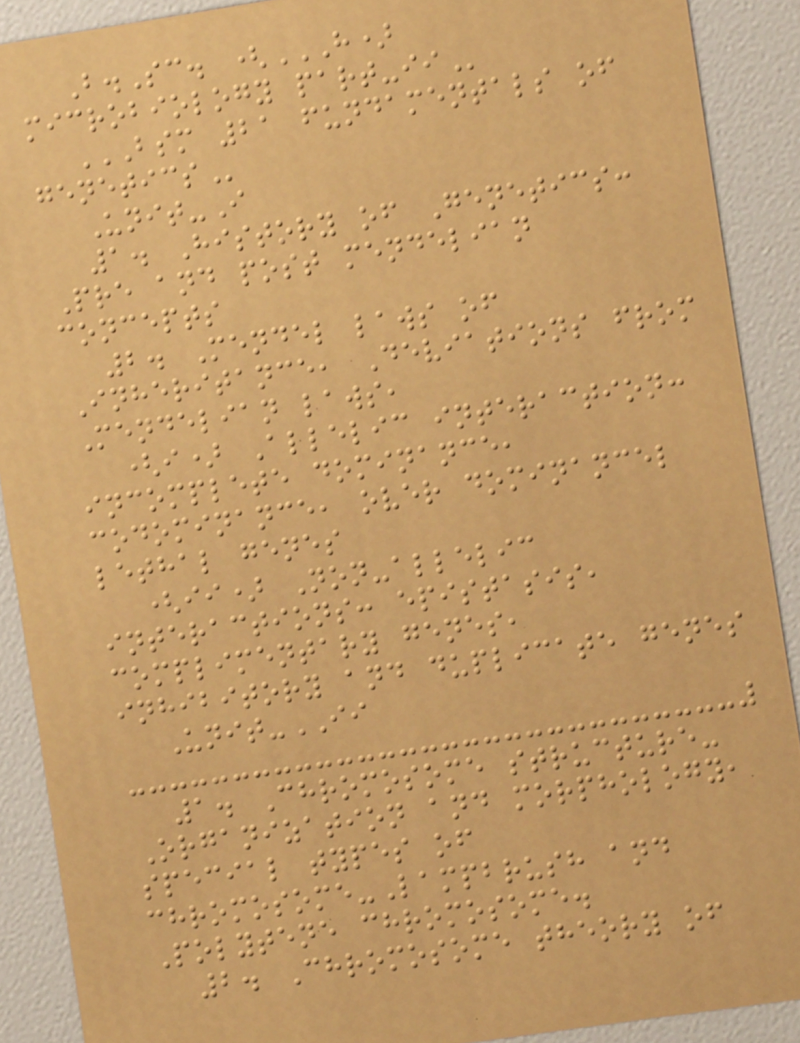B.Sc. (H)
MICROBIOLOGY PART-II
BSM 21 FUNDAMENTALS OF
GENETICS
Unit-I
1. History of Genetics:
Pre and post mendelian
concepts
2. Mendel laws of
Inheritance, Deviations from
Mendelian laws,
(i) Allelic interaction:
incomplete dominance,
codominance, over dominancel
lethal genes
(ii) Non-allelic
interactions: epistasis,
complimentary genes,
inhibitory and duplicate genes
Unit-II
1. Chromosome structure-
Organization and morphology,
special types of
chromosome-Lampbrush and
Polytene chromosome.
2. Chromosome theory of
